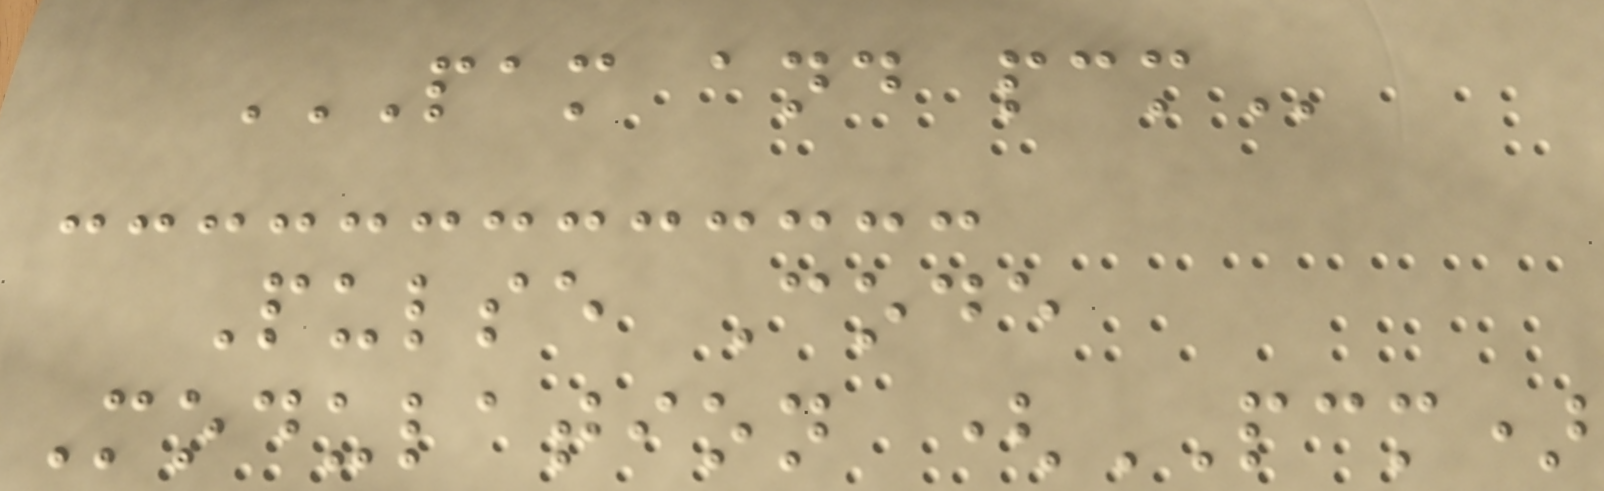PAM AND PCM
Pulse Code
Modulation (PCM)
